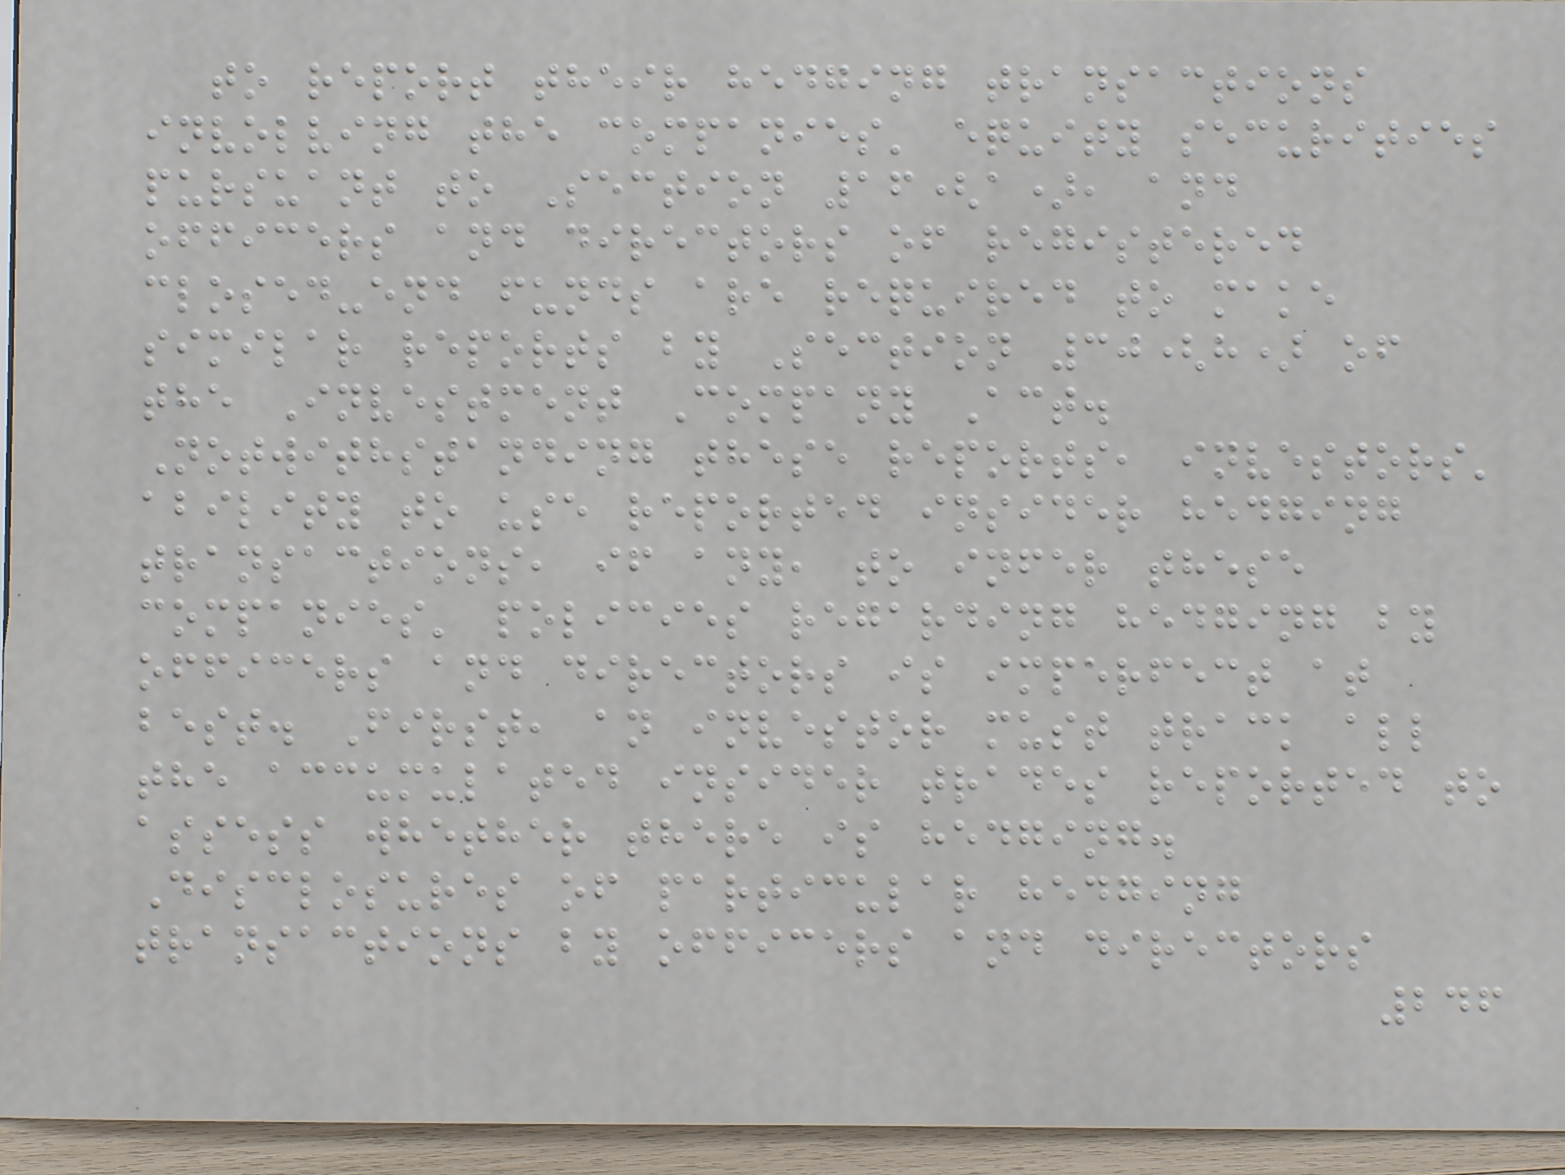to report their hedging transactions
involving the companies' equity securities
pursuant to Section 16(a), and
officers and directors of registered
closed-end funds are required to make
similar reports by Section 30(h) of
the Investment Company Act.
Notwithstanding these reports, investors'
ability to use reported insider hedging
transactions, if any, to infer these
companies' policies regarding hedging by
officers and directors is imperfect at
best. First, an investor must track all
the accumulated insider trades reported to
assess whether there is hedging.
Disclosures of particular hedging
transactions by officers and directors
246
